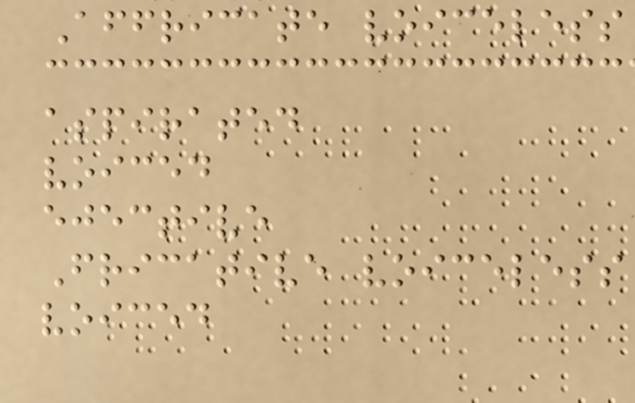Affricate voiceless
aspirated
voiced
ejective
Fricative voiceless
voiced
